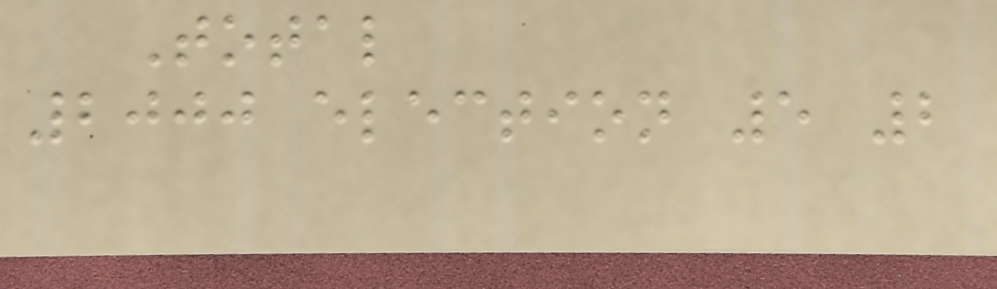Total
2000 election 5 2
